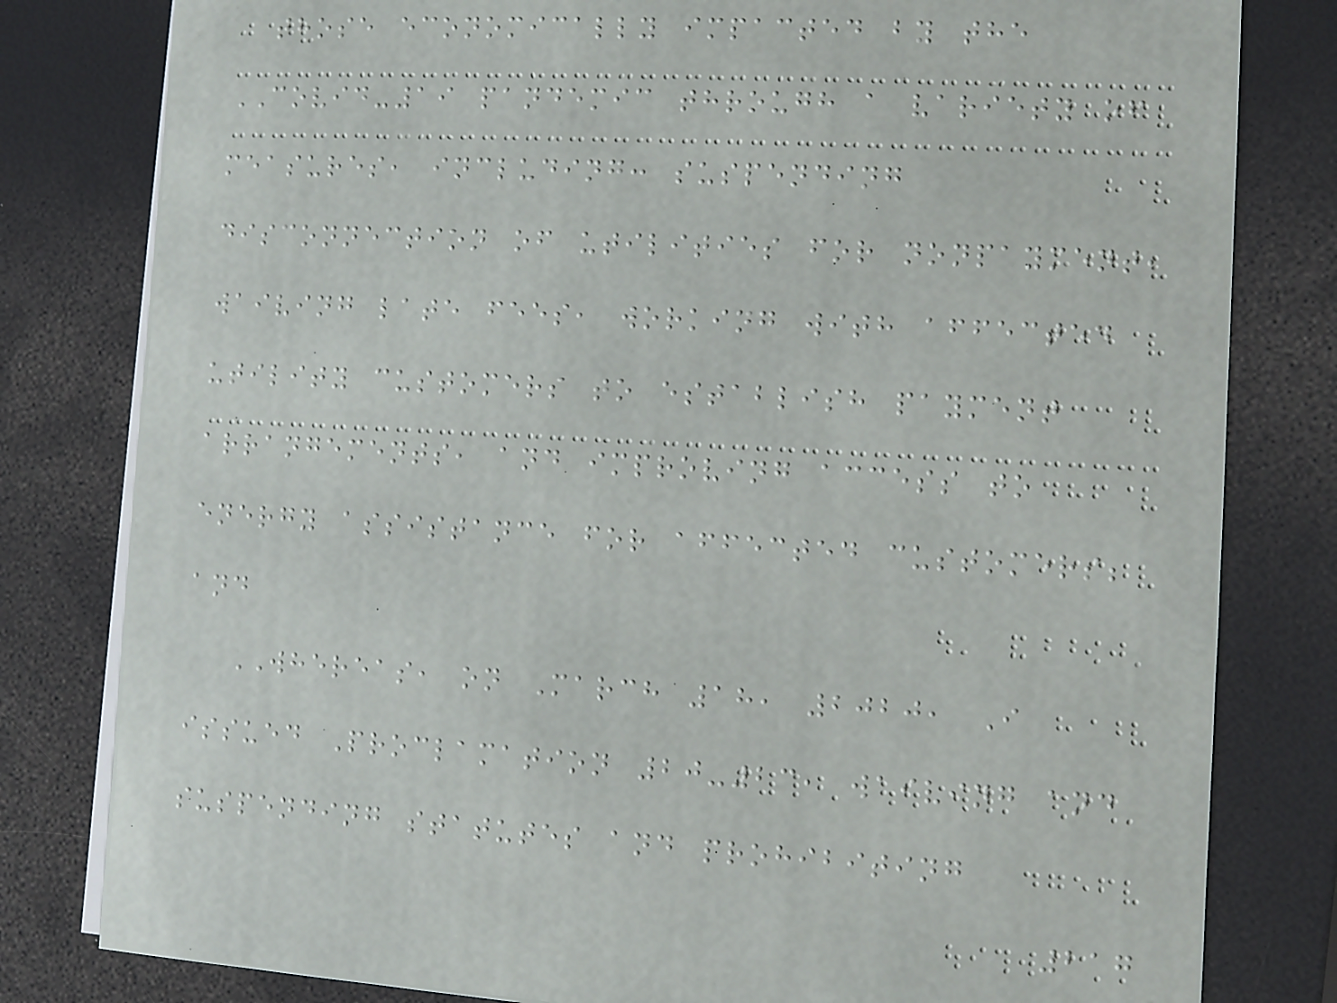those economically impacted by the
COVID-19 pandemic through a variety of
measures, including: suspending
disconnection of utilities for nonpayment,
waiving late fees, working with affected
utility customers to establish payment
arrangements, and improving access to
energy assistance for affected customers;
and
WHEREAS, on March 18, 2020, I
issued Proclamation 20-23, waiving and
suspending statutes and prohibiting
217
